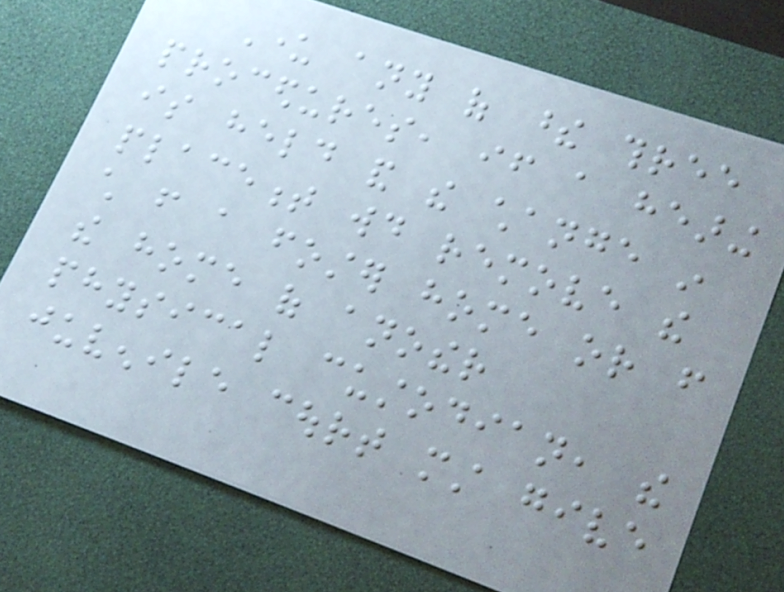Under any of these three
procedures, if a hearing
is held and the change in
placement would remove the
child from a foster home or from
the home of another
physical custodian, the
juvenile court must give
